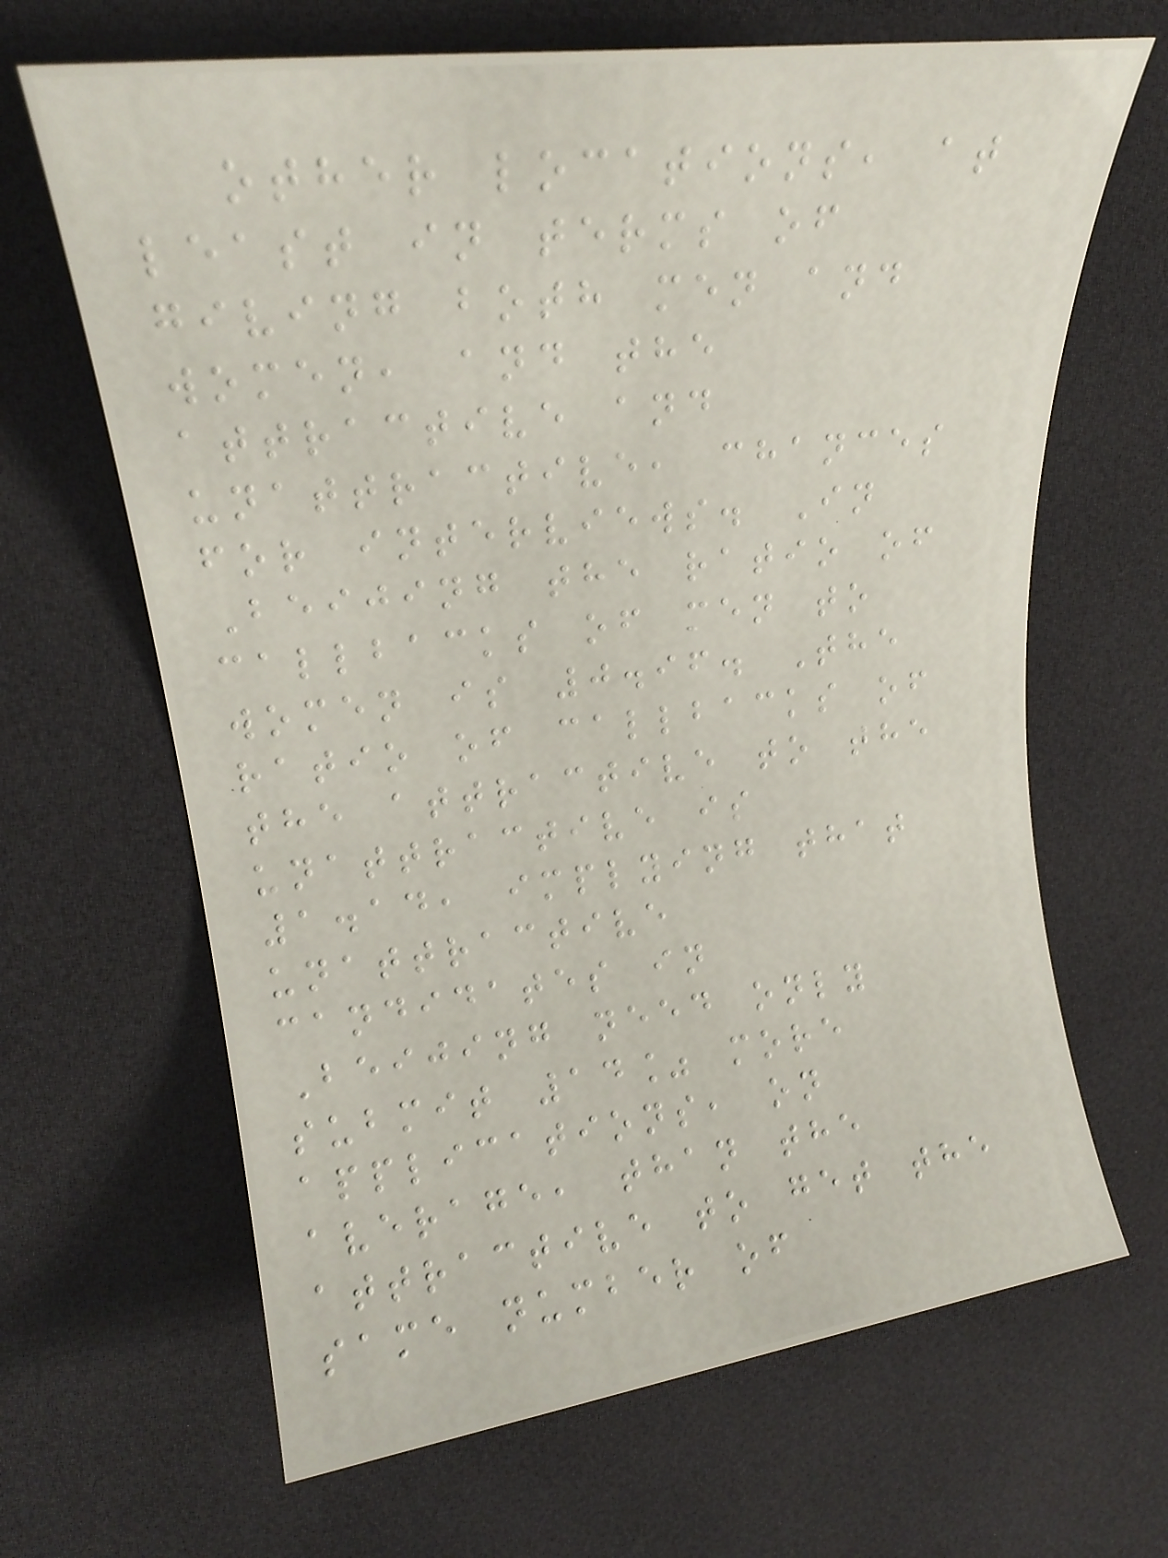other locations, at
least in terms of
giving both men and
women, and the
attractive and
unattractive, chances
for interviews. In
Beijing the ratio of
callbacks of men to
women is 0.96. The
ratio of callbacks of
the attractive to the
unattractive is
1.14, implying that
unattractive
candidates in
Beijing need only
submit 14% more
applications, on
average, than the
attractive to get the
same number of
